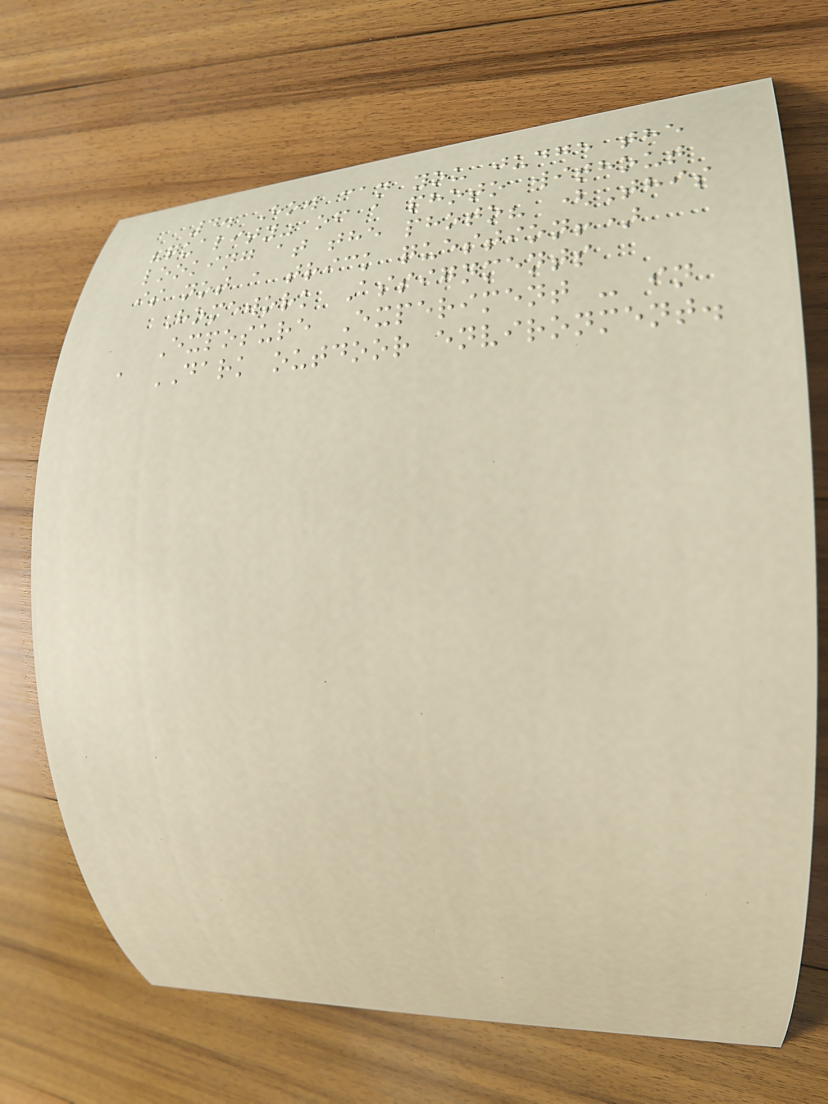4. How can you judge the
"quality" of a photo without
looking at the photo? (This
is not a trick question!)
Homework Assignments
Exposure Experiment - in
a DARK outdoor environment.
